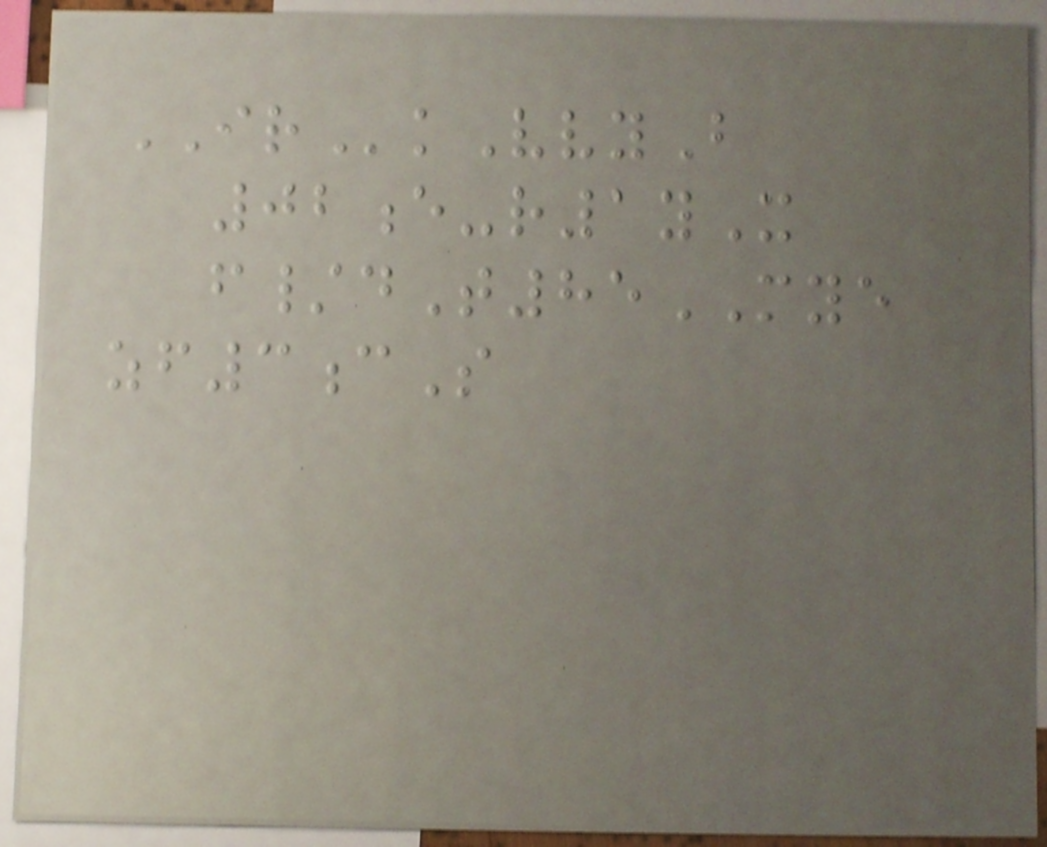IRkVvyB
02e-r1yX
f/dT85MYE
zf3cS
